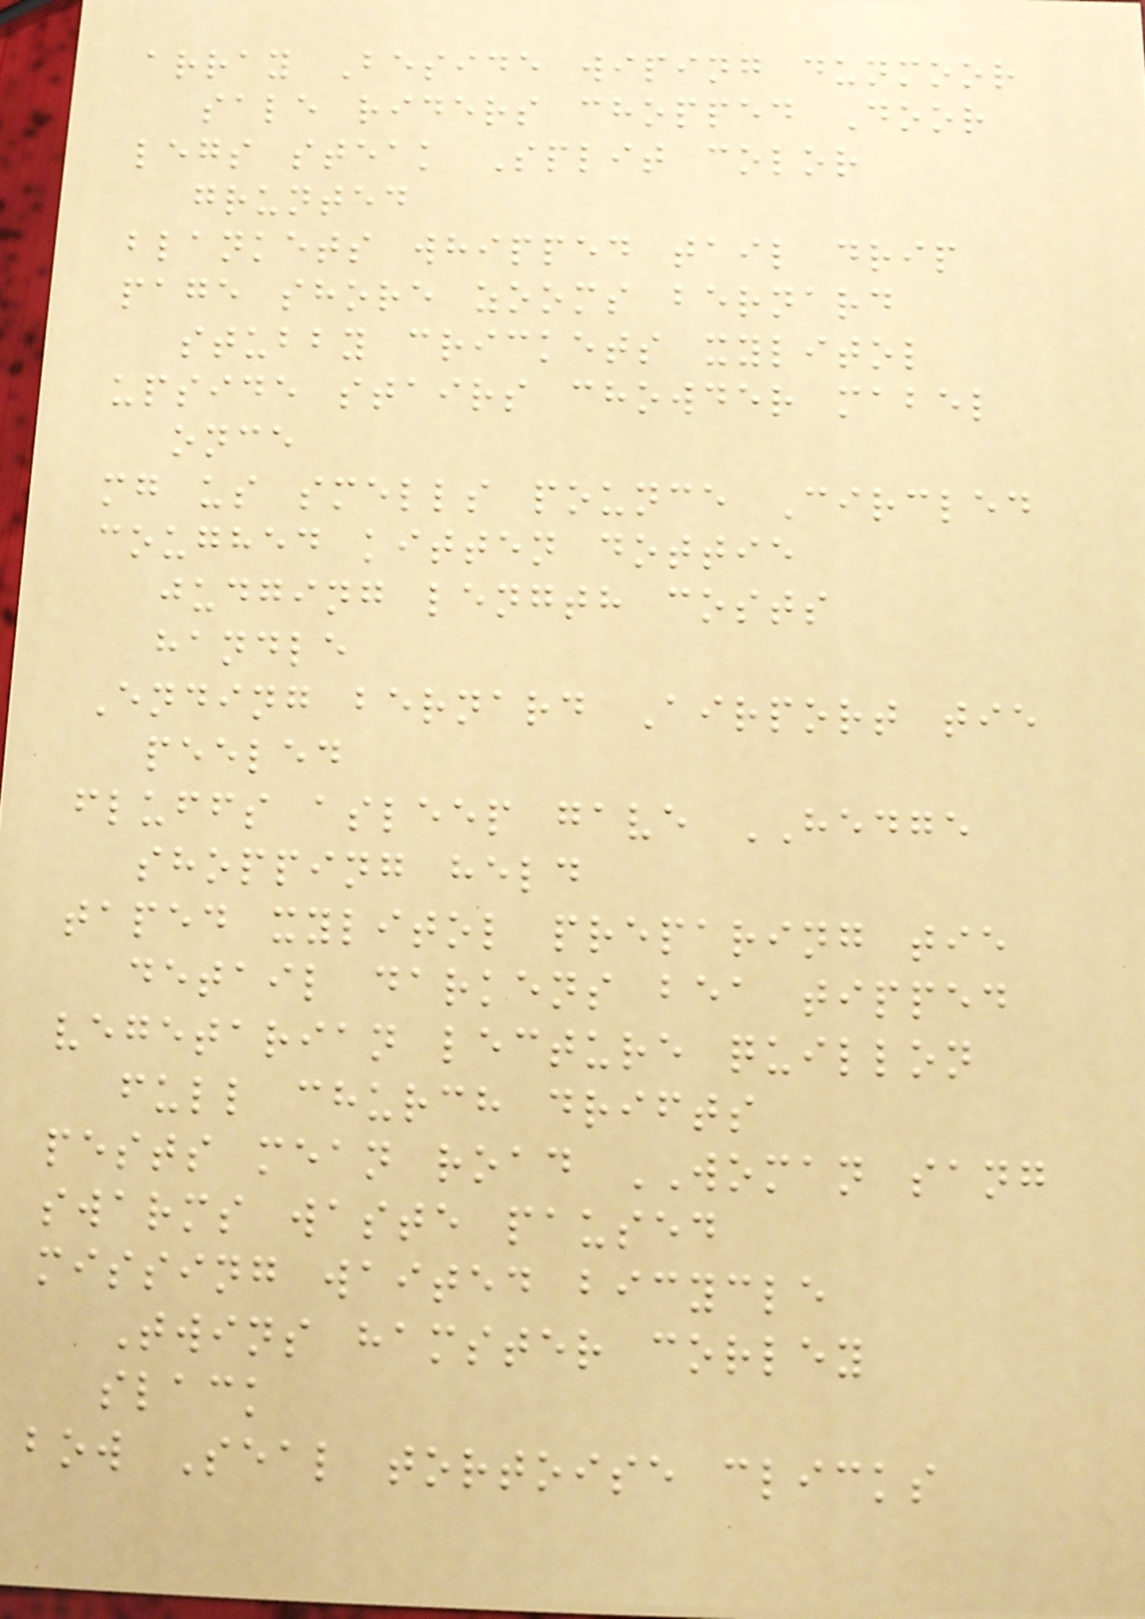array Beside wiping dunmoor
sale riders chopped Door
legs steak Split color
grunted
blankets whipped tail drip
page shore zooms bernard
stubby crickets xylitol
upside stairs chowder mabel
once
mg us smells pounce Circled
coughed kitten dottie
judging length costs
handle
Ending bernard Airport tie
peeled
fluffs asleep gave HEDGE
shopping held
taped xylitol preparing tie
detail darkens bea tipped
vegetarian lecture quillon
full church drifts
pests mean road WOMAN sang
swarms waste paused
missing waited bicycle
Twins hamster corley
slack
bow Seal tortoise clicks
